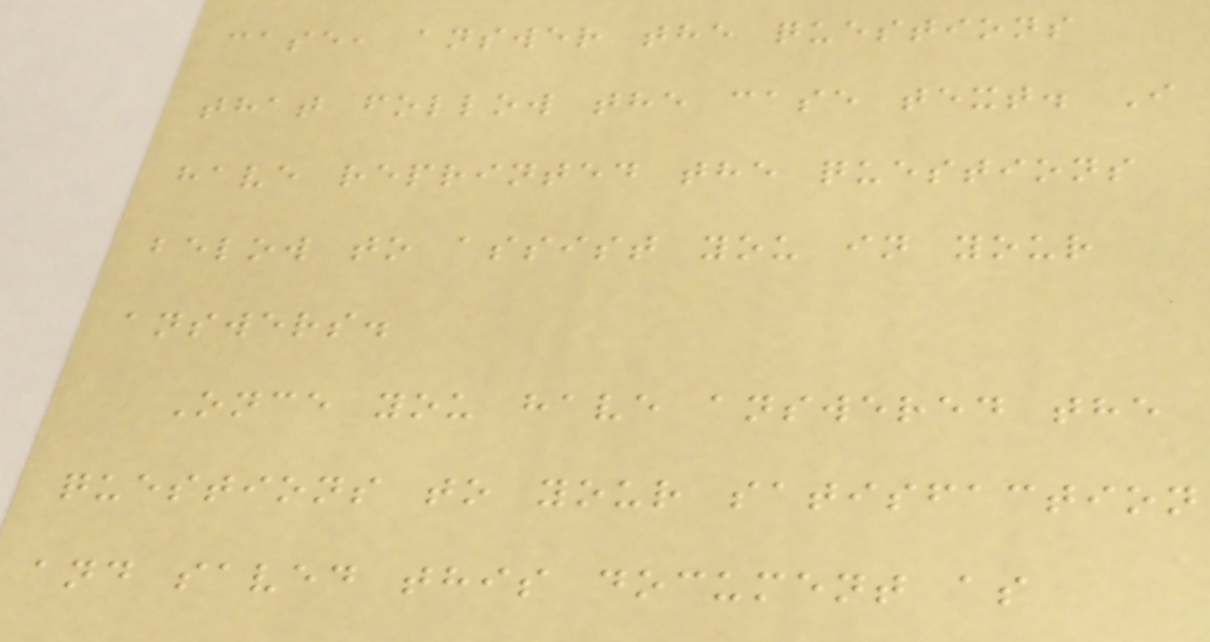case, answer the questions
that follow the case text. I
have reprinted the questions
below to assist you in your
answers.
Once you have answered the
questions to your satisfaction
and saved this document as
